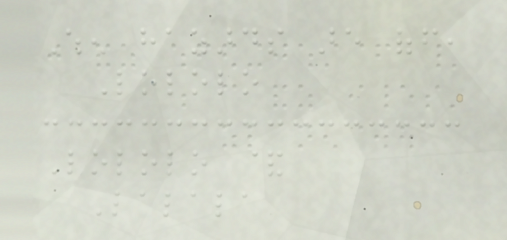When hazards are off,
Lololo
Lololo &
Lalala
